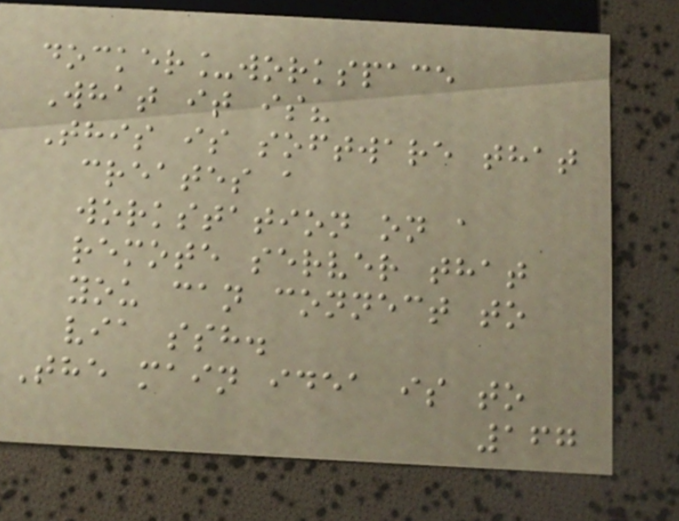docker_workspace
What it is?
This is software that
creates a
workstation on a
remote server that
you can connect to
via ssh.
The main idea is to
167
